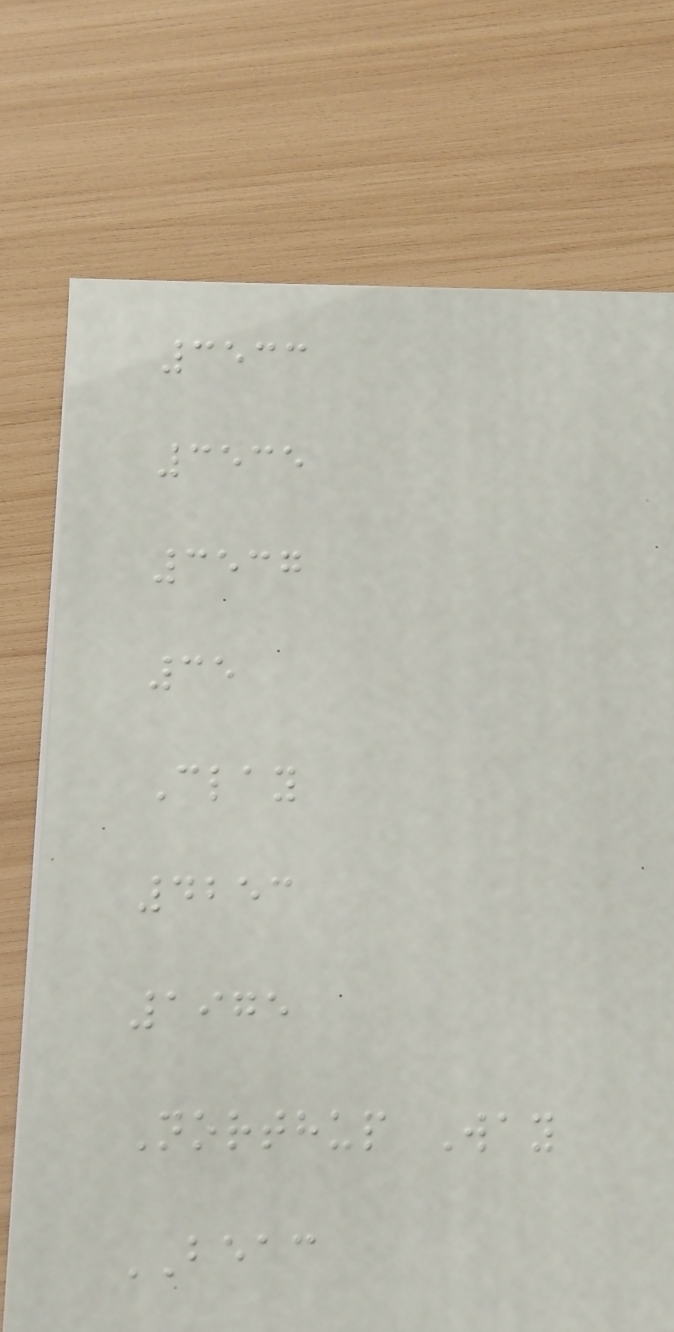3533
3535
3537
35
Clay
4253
1975
Northup Way
BEAC
